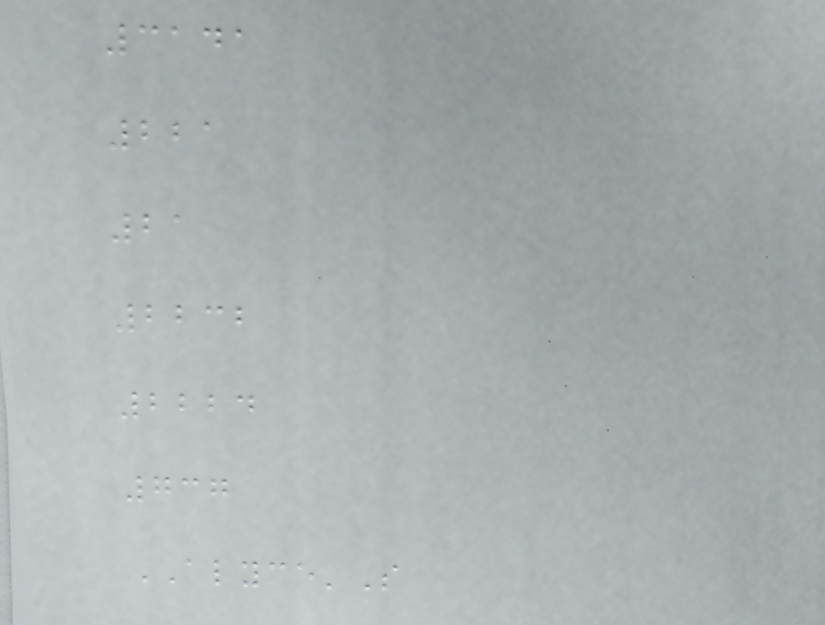3141
221
21
2232
2224
737
ALYCE'S
